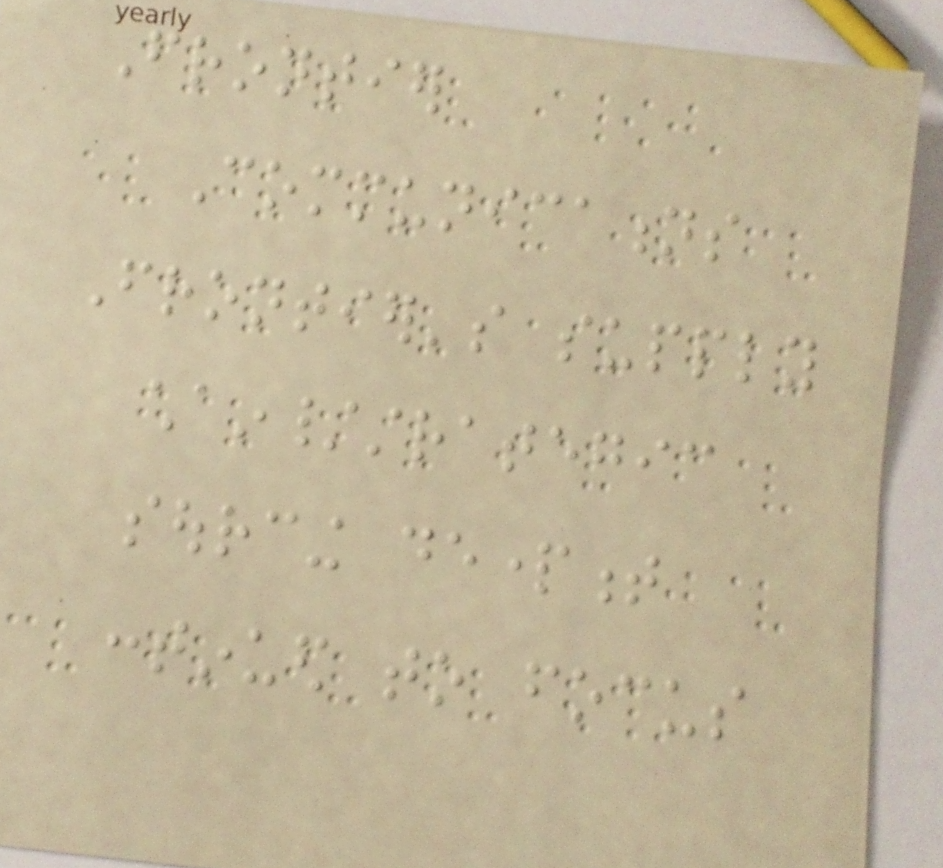Frontier
Communications
Frontier's supply
chain/strategic
sourcing department
continued to focus
